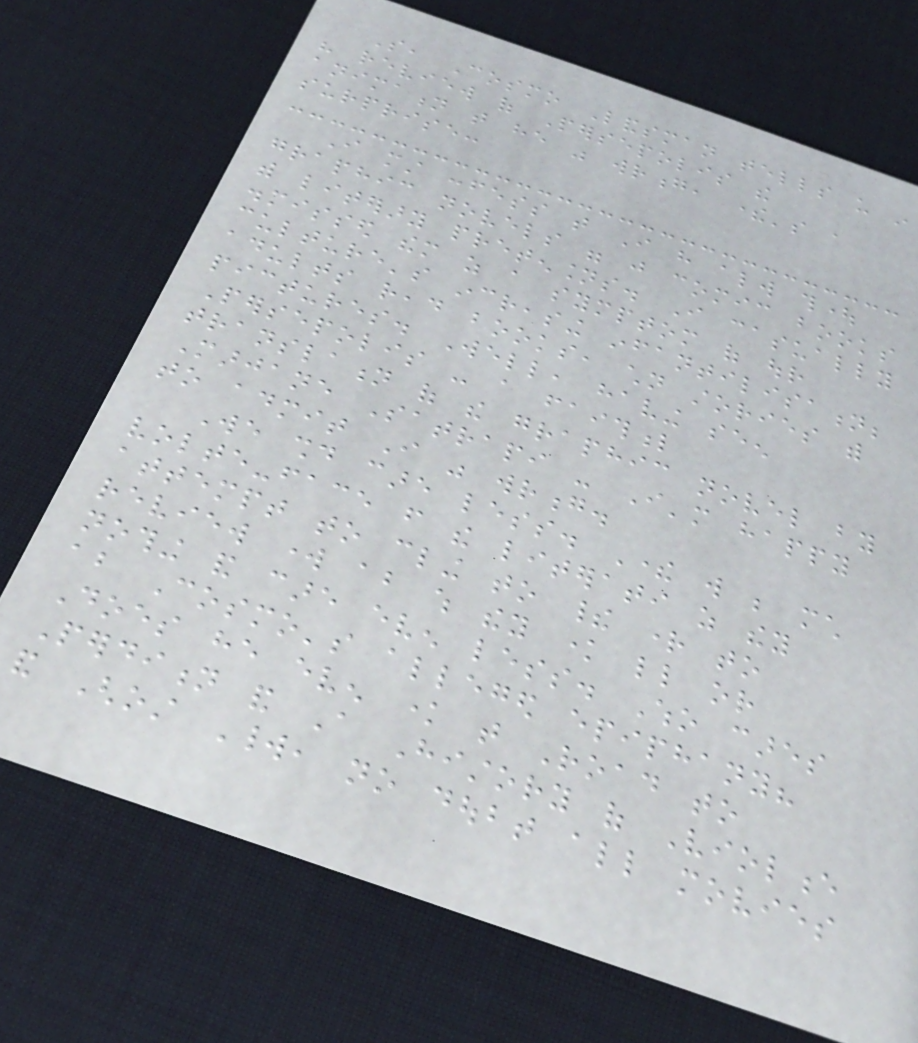So, Cosmo Landsman tells us in
his review of Persepolis the
animation that he was wrong, there's a
surprise:
I must confess that I have always thought
graphic novels were just comic books
with literary pretensions. I casually
dismissed them as a symptom of our
culture's increasing infantilisation;
adults read books, children stories with
pictures. Well, having seen
Persepolis - a faithful
translation of the graphic novel by
Marjane Satrapi - I'm happy
to admit I was wrong.
We should care less. There will be much
volte-face from the literati as they
attempt to cling to their right to
review work about which they know little or
nothing and care even less. Who cares
about Cosmo's alleged epiphany?
Does he even know that Road to
Perdition and A History of Violence
and Ghost World, no doubt all movies
